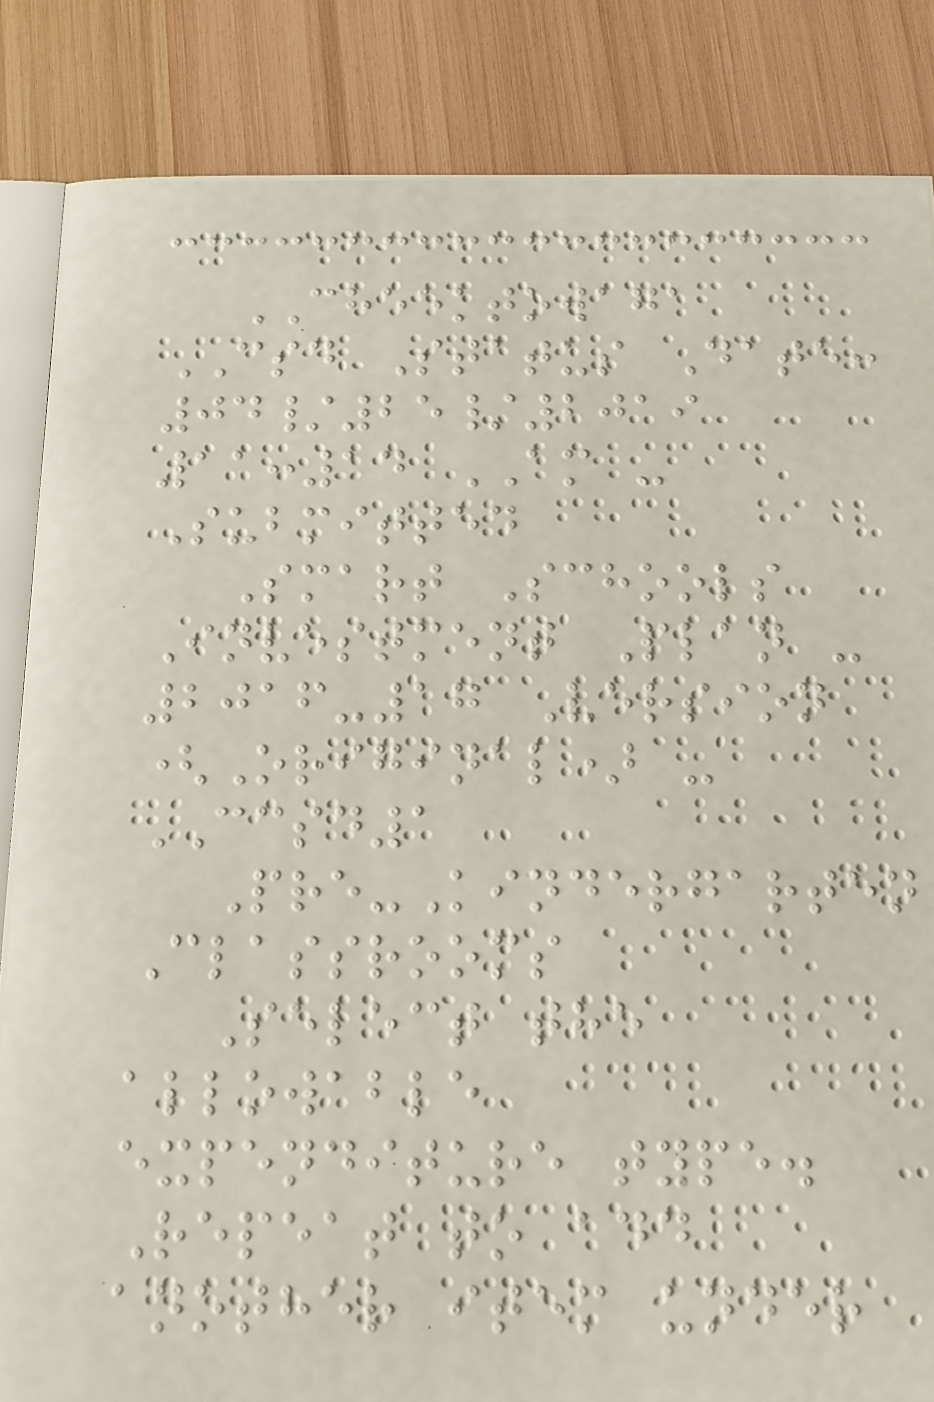CHEEKTOWAGA
CSD Status Date:
04/25/2019
11:14 AM -
Submitted
Smart Schools
Investment Plan -
2016-17 Version
(Original) -
CCSD1
Pre-Kindergarten
Classrooms
Select the
allowable
expenditure type.
Repeat to add
another item under
